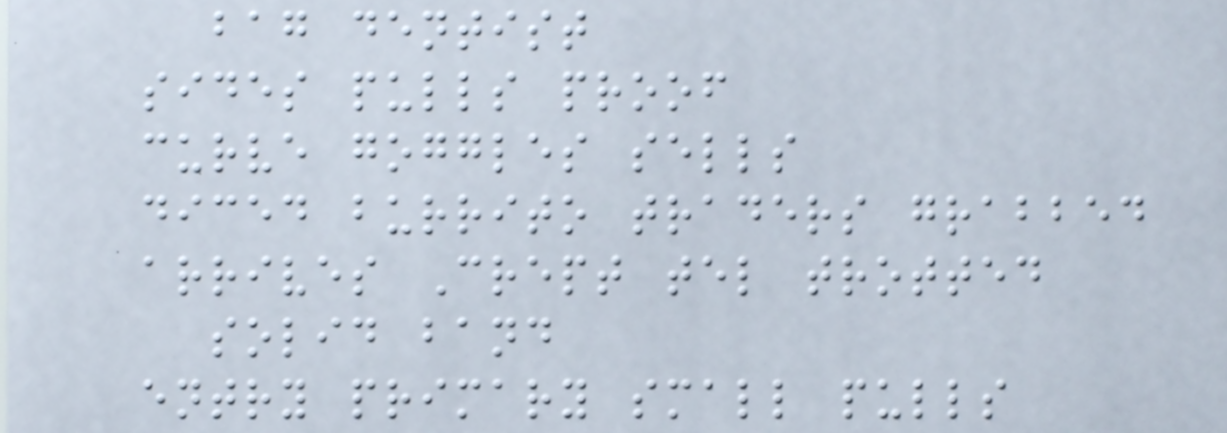bag dentist
sides pulls proof
curve goggles sells
diced burrito traders grabbed
arrives Crept tel trotted
solid band
entry primary small pulls
